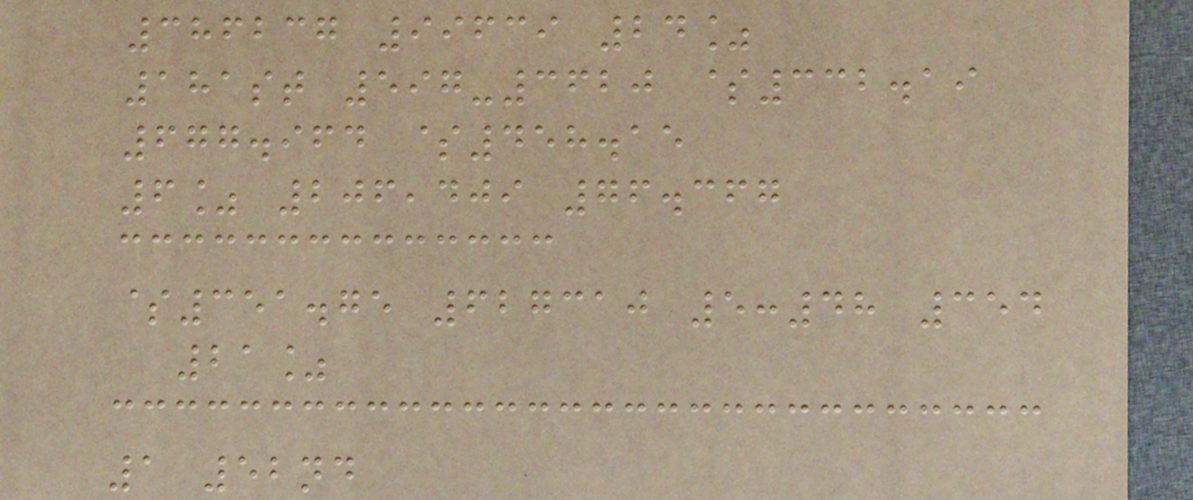386237 99639 24%
181st 597-3620 $332.19
677.964 $458.15
6% 206,409 76.367
$351.75 627310 5:48 354
21%
1 52nd
